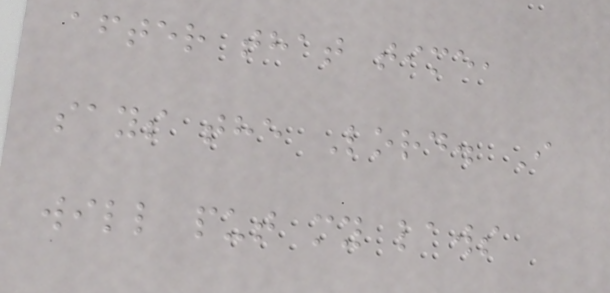after that time,
says the Lord. I
will put my laws
